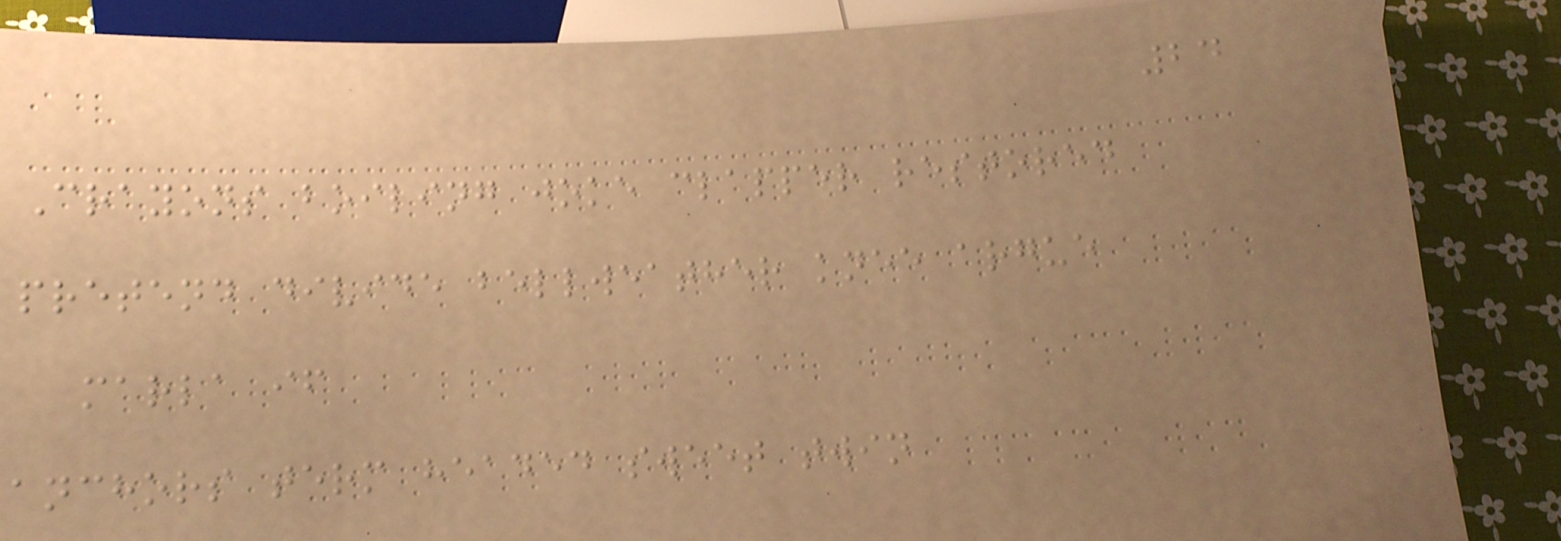24
Crayons boiling joke clapper restored
pretend divide bellweather knee argue
marla if
anchors term headed sweet twin
